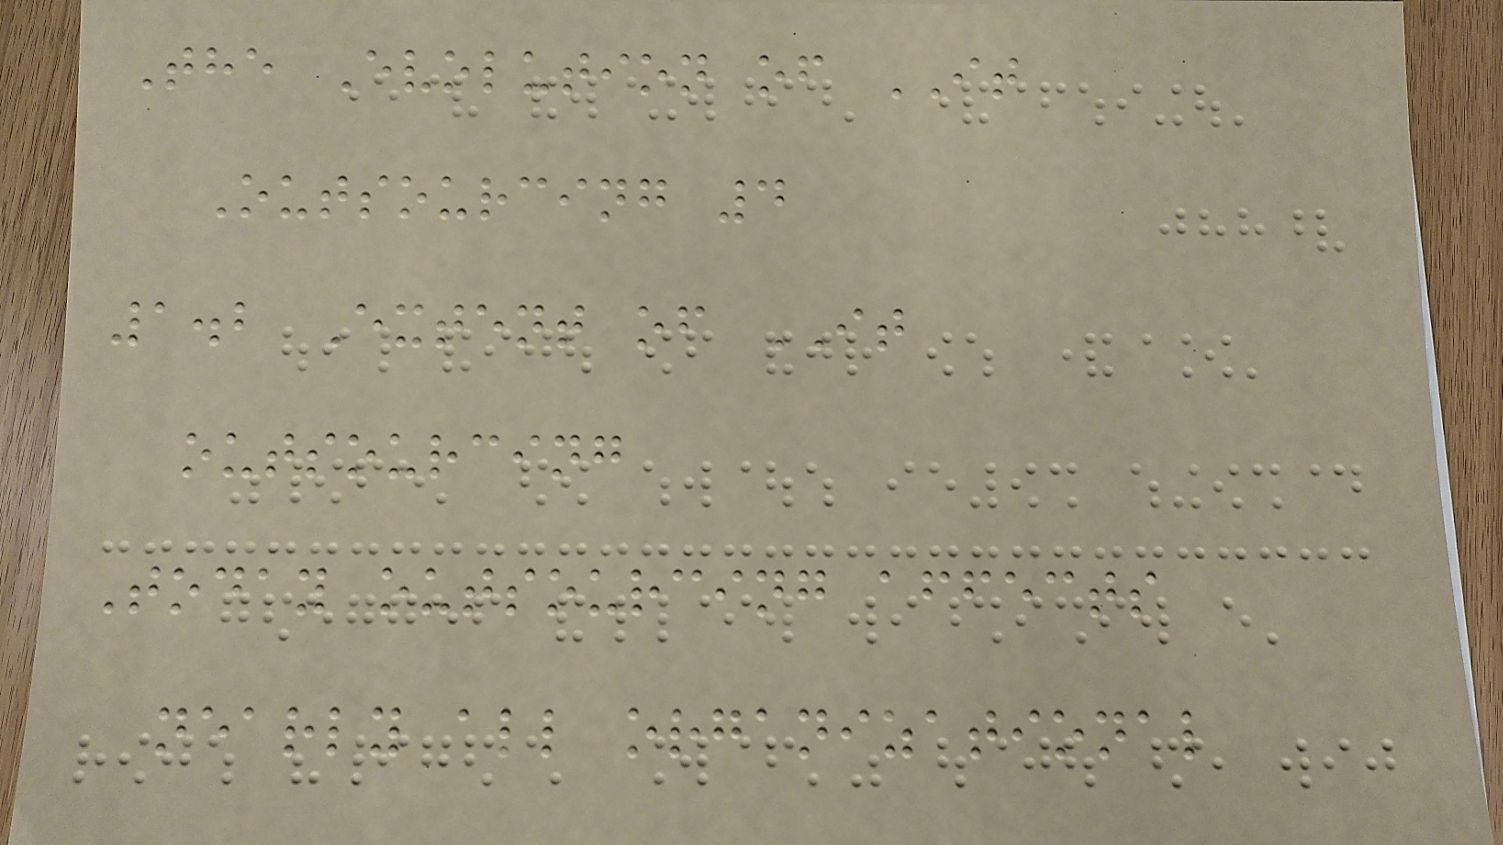The Evolution of IT
Outsourcing 4
1.2 Extent of IT
outsourcing
Today outsourcing affects
nearly all organizational
